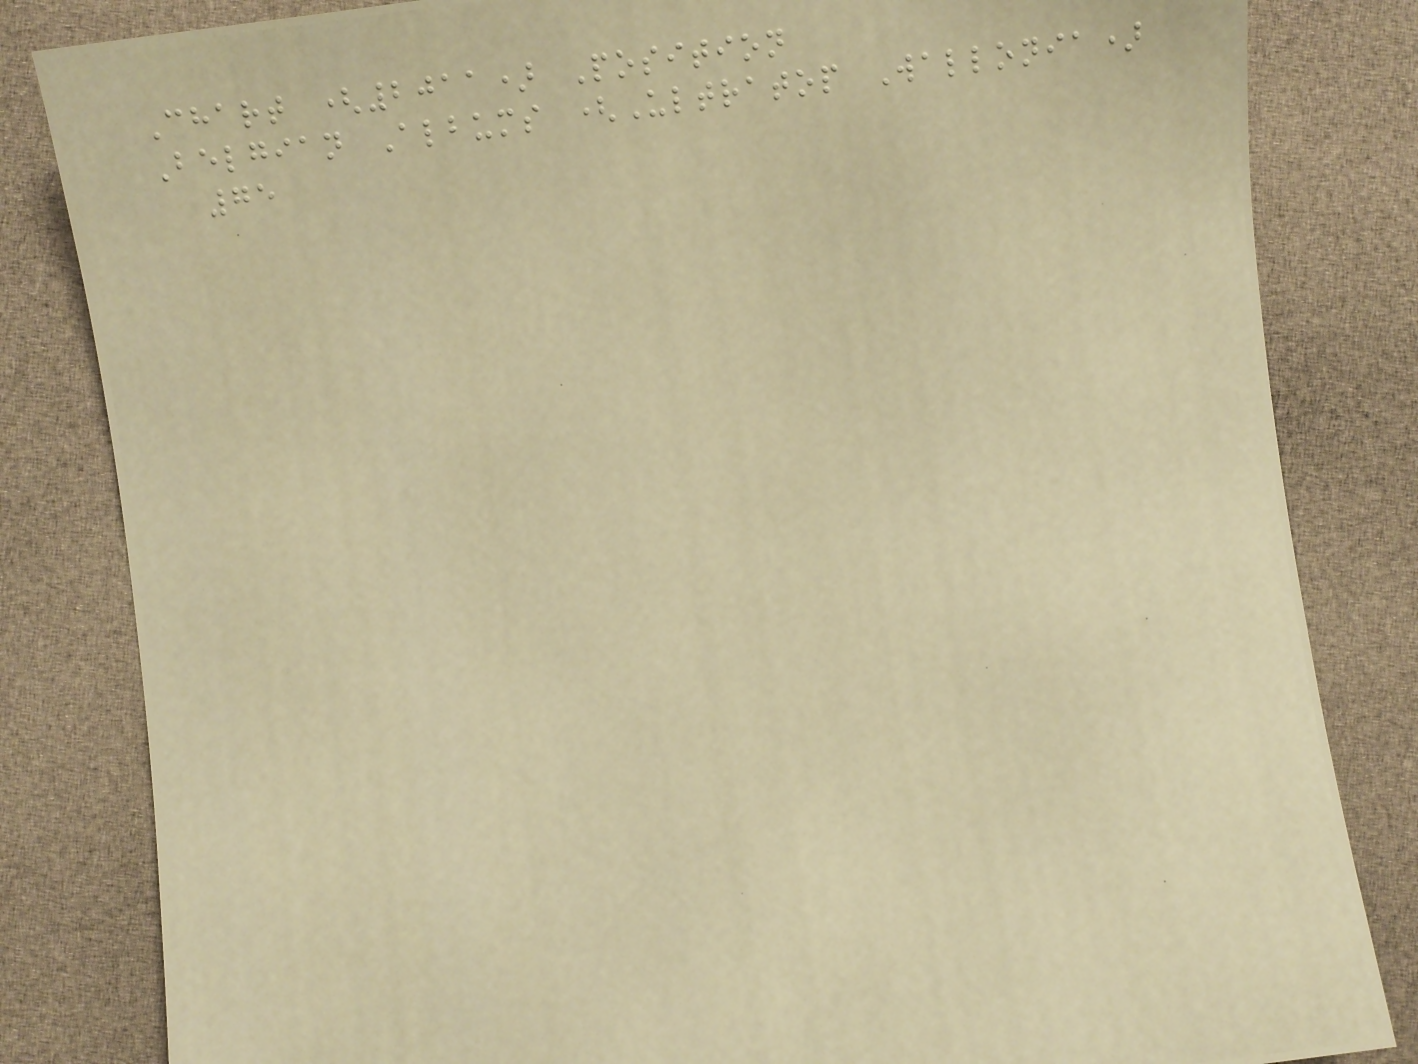Chart (2011) Position
Belgian Albums (Ultratop Wallonia)
75
